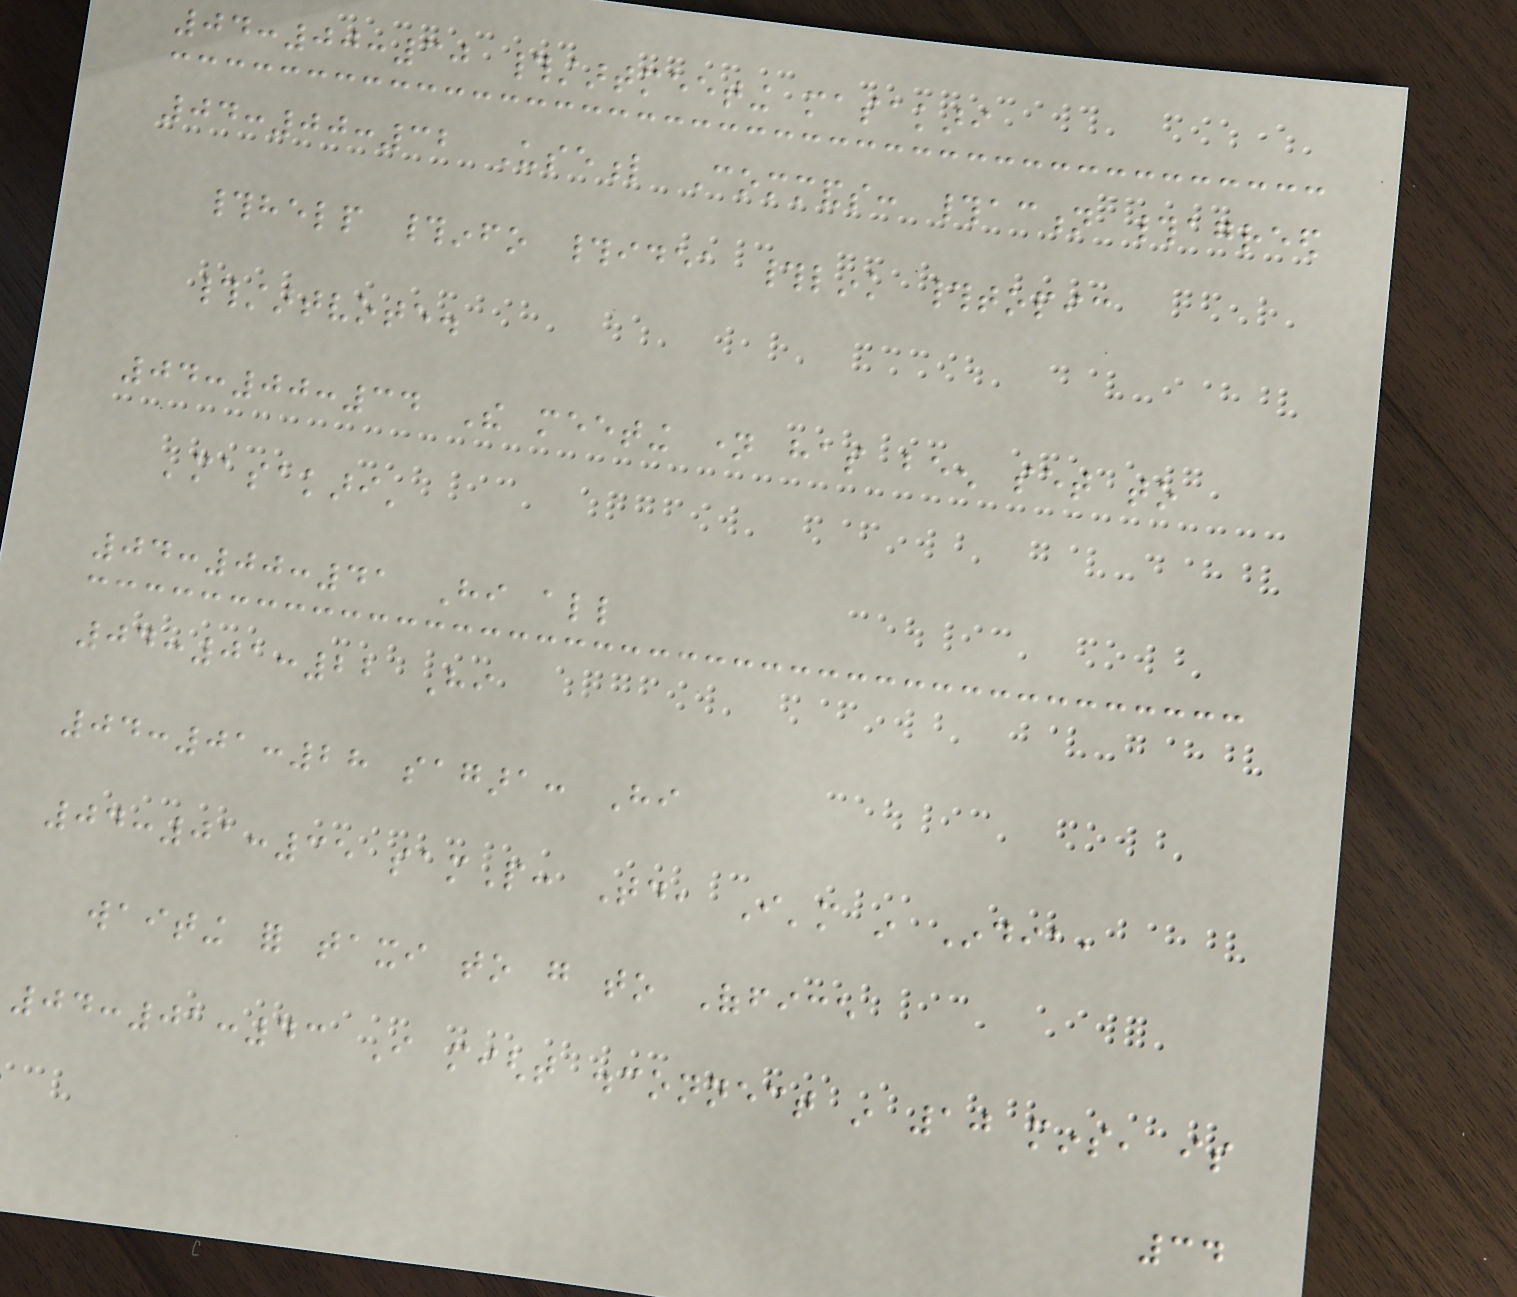04:00:30 #startmeeting masakari
04:00:32 Useful Commands: #action #agreed
#help #info #idea #link #topic
#startvote.
04:00:34 The meeting name has been set to
'masakari'
04:00:41 Hi all
04:01:22 Hi
04:01:28 sagara: Hi
04:01:35 samP: Today, I'm in India,
waiting for taxi to go to Office
04:01:43 I might disconnect in 10 mins, is
34
